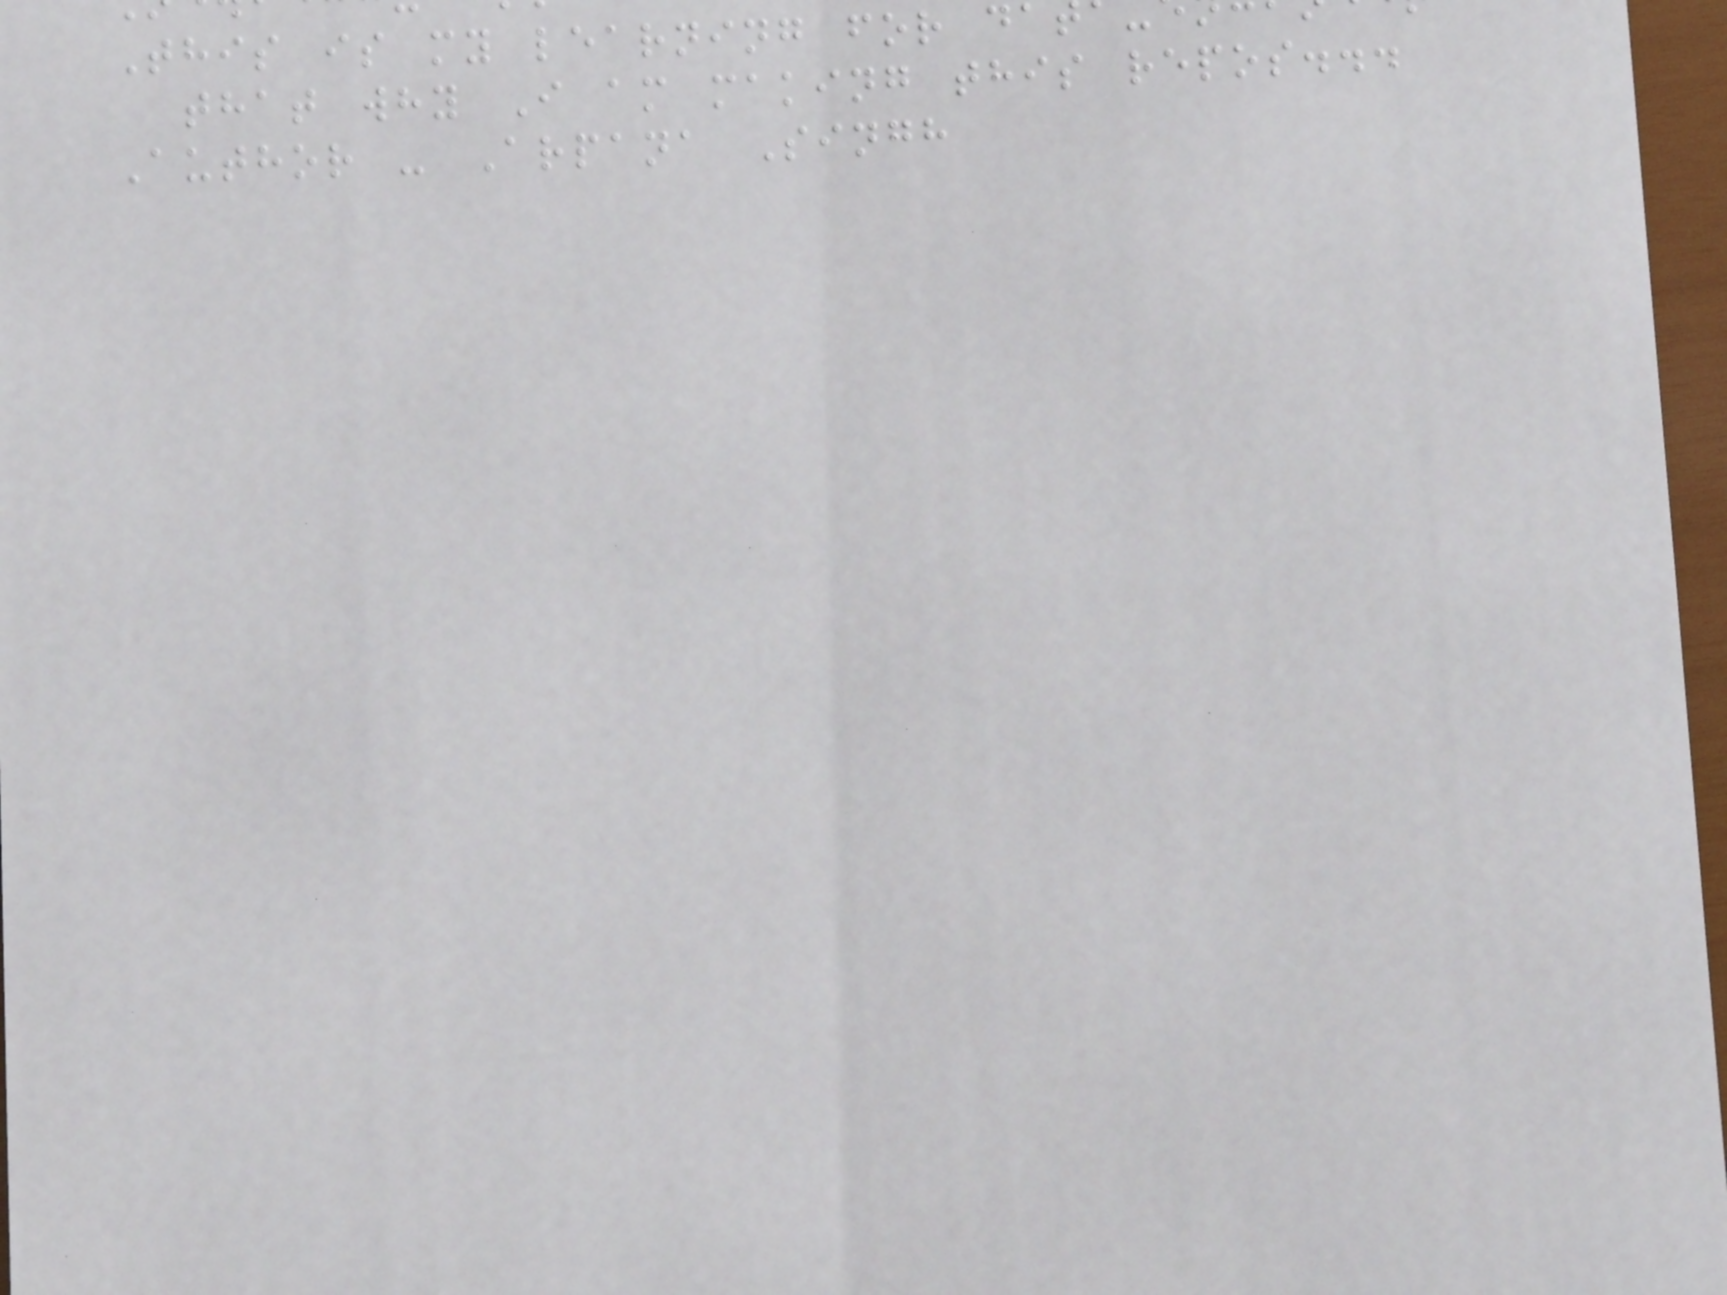This is my learning for da
that why I am making this repos...
Author - Arpana Singh
